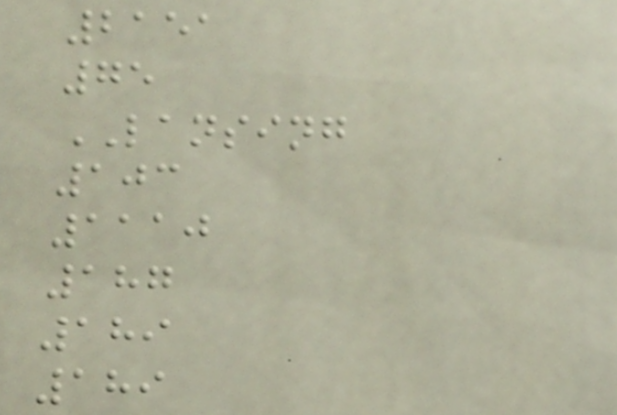2151
75
LANSING
103
1110
187
189
189
